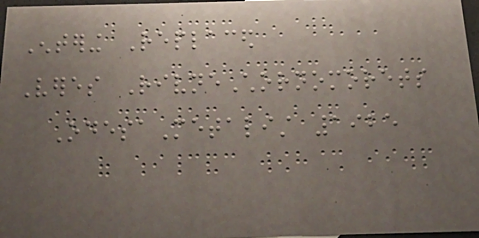Entering Replaced
Veres RivneChornomorets
OdesaMetalist 1925
